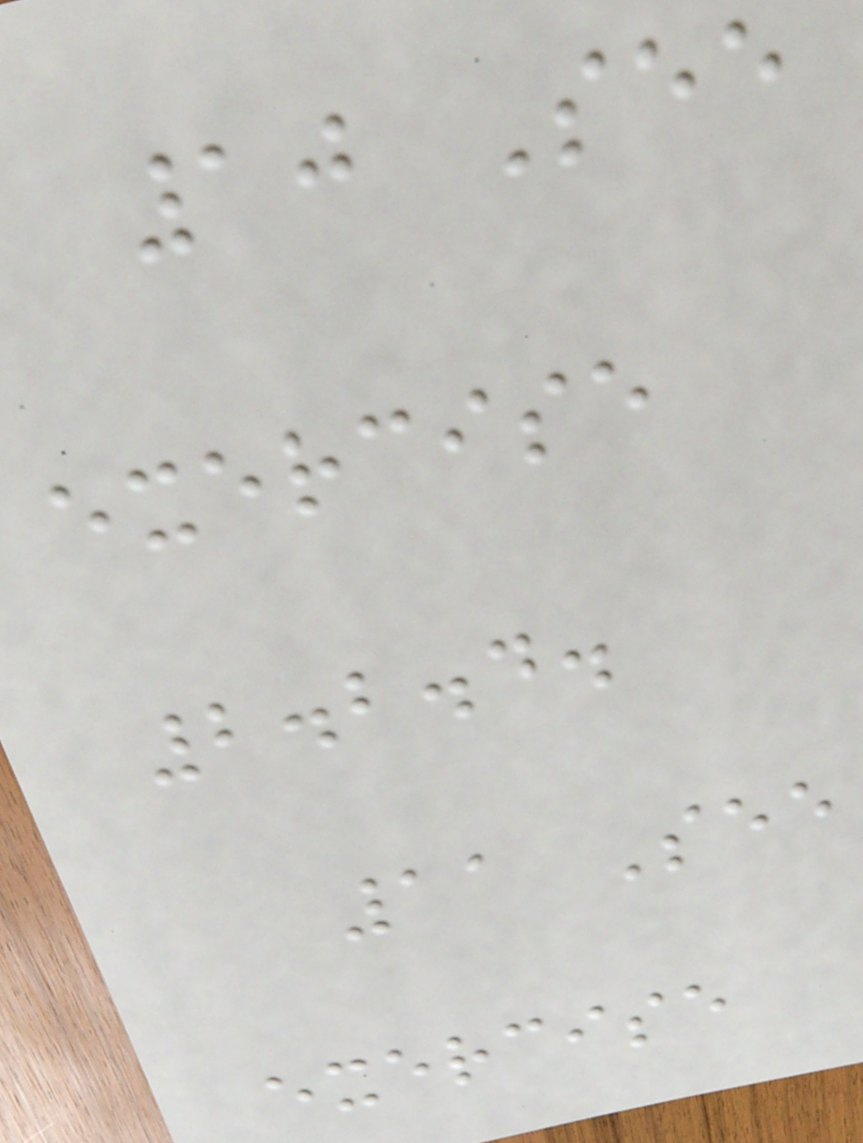10 See
exercise
2.2.4.
11 See
exercise
